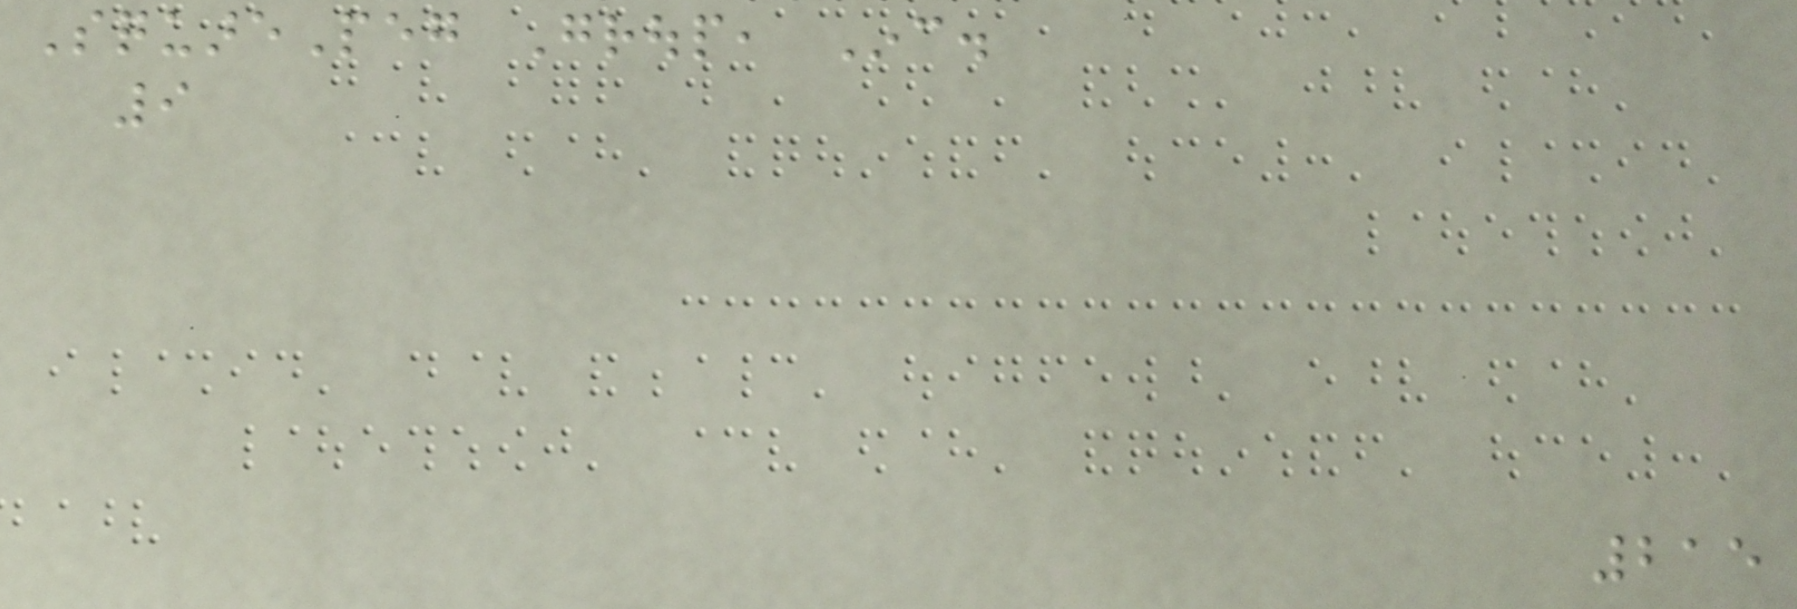SquarePeg Group, Inc.
9
215
